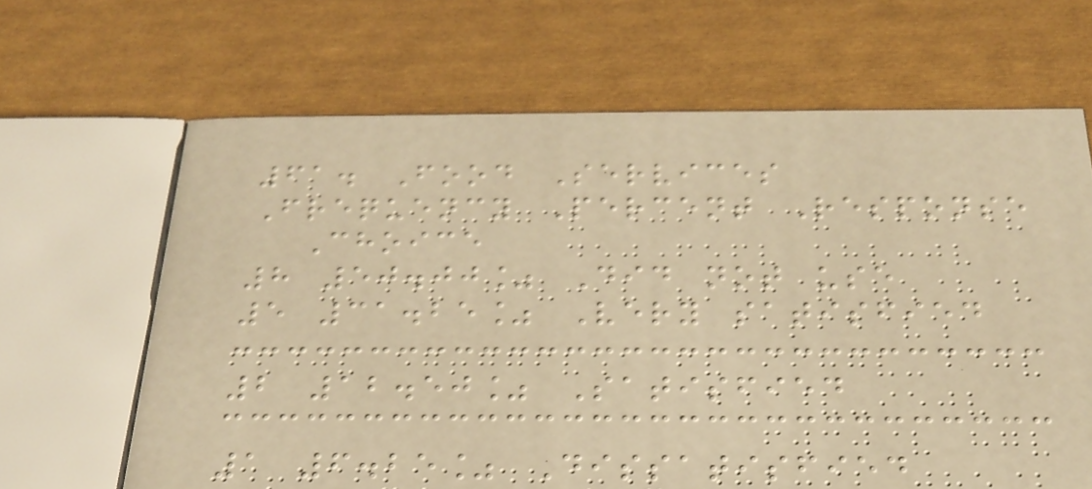61. Food Services
Frequency Percent Response
Choice
8 50.00% Did not use
5 31.25% Very satisfied
2 12.50% Satisfied
1 6.25% Dissatisfied
